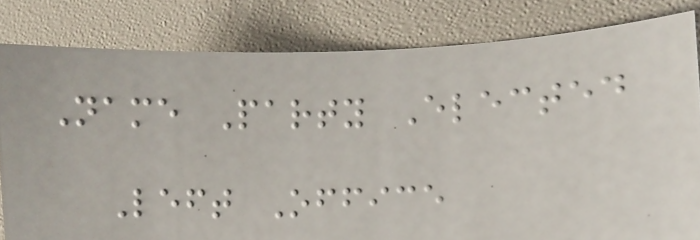Name Party Elected
Left Office
